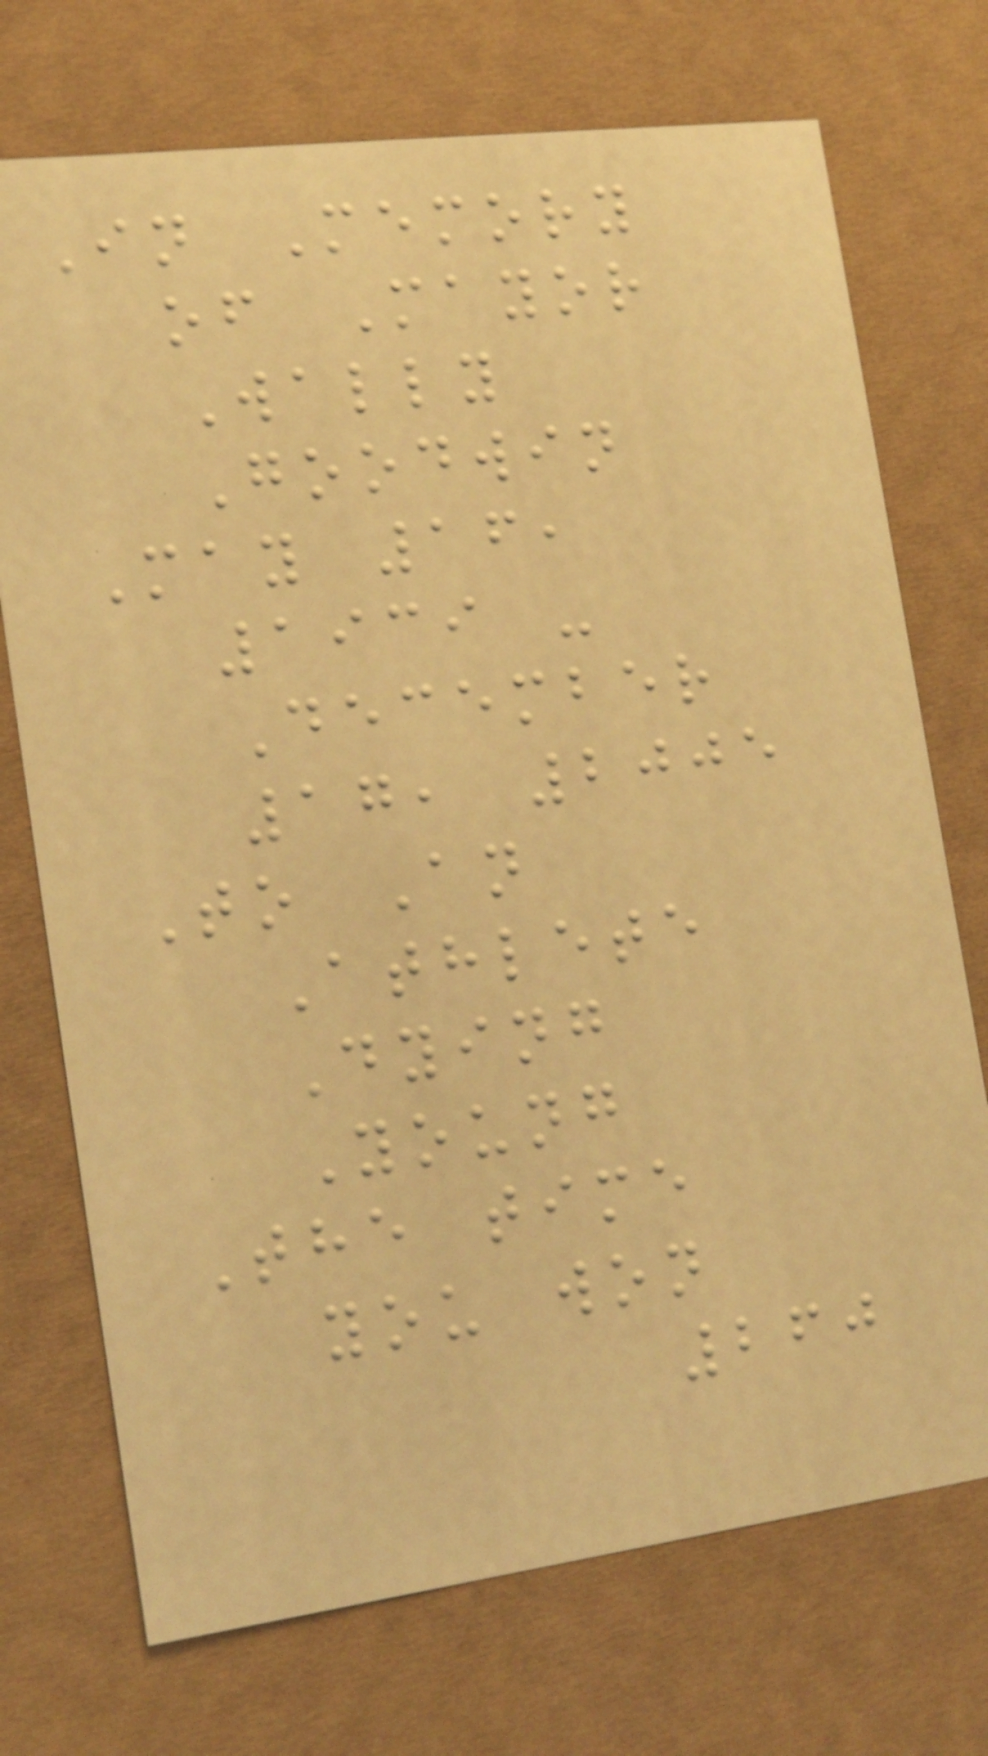In Memory
of Mayor
Wally
Goodwin
May 16,
1939 -
December
17, 2005
To An
Athlete
Dying
Young
The time
you won
260
